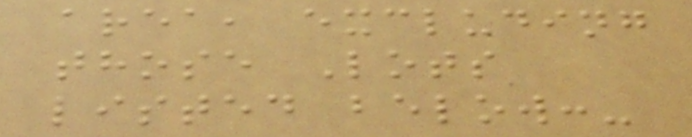area, excluding
those Lots
listed below:-
